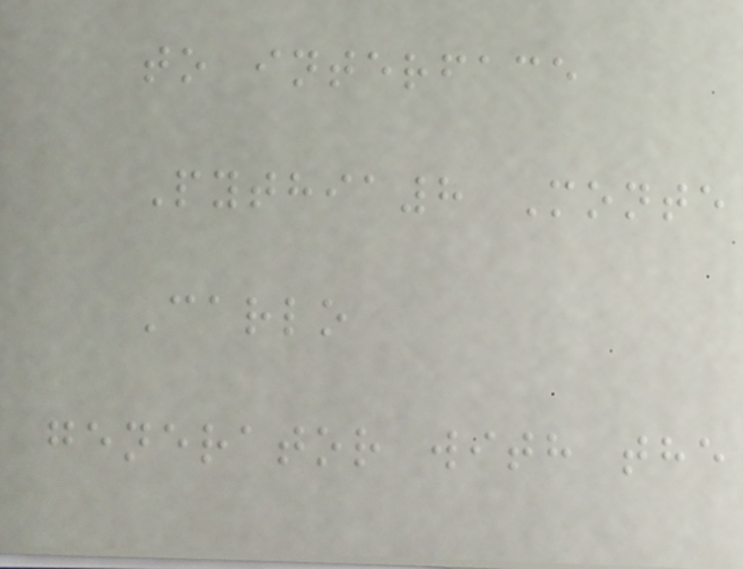to interface
Pythia8 Monte
Carlo
generator with the
